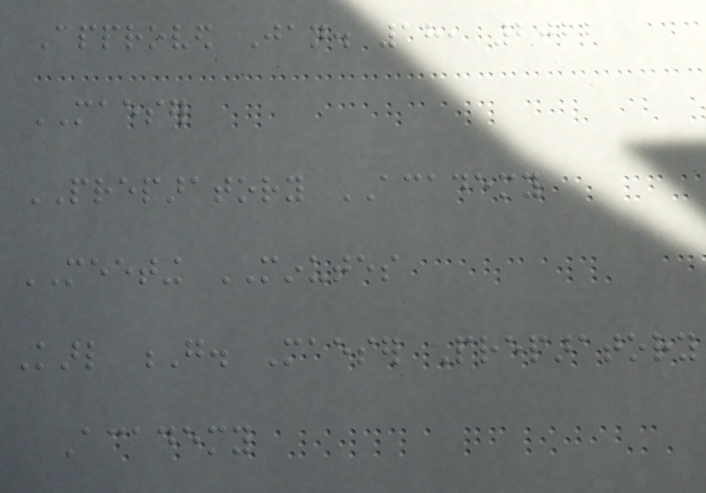Approved Jan. 18, 2022
MAESER
PREPARATORY ACADEMY
MEETING MINUTES
Karl G. Maeser Preparatory
Academy
